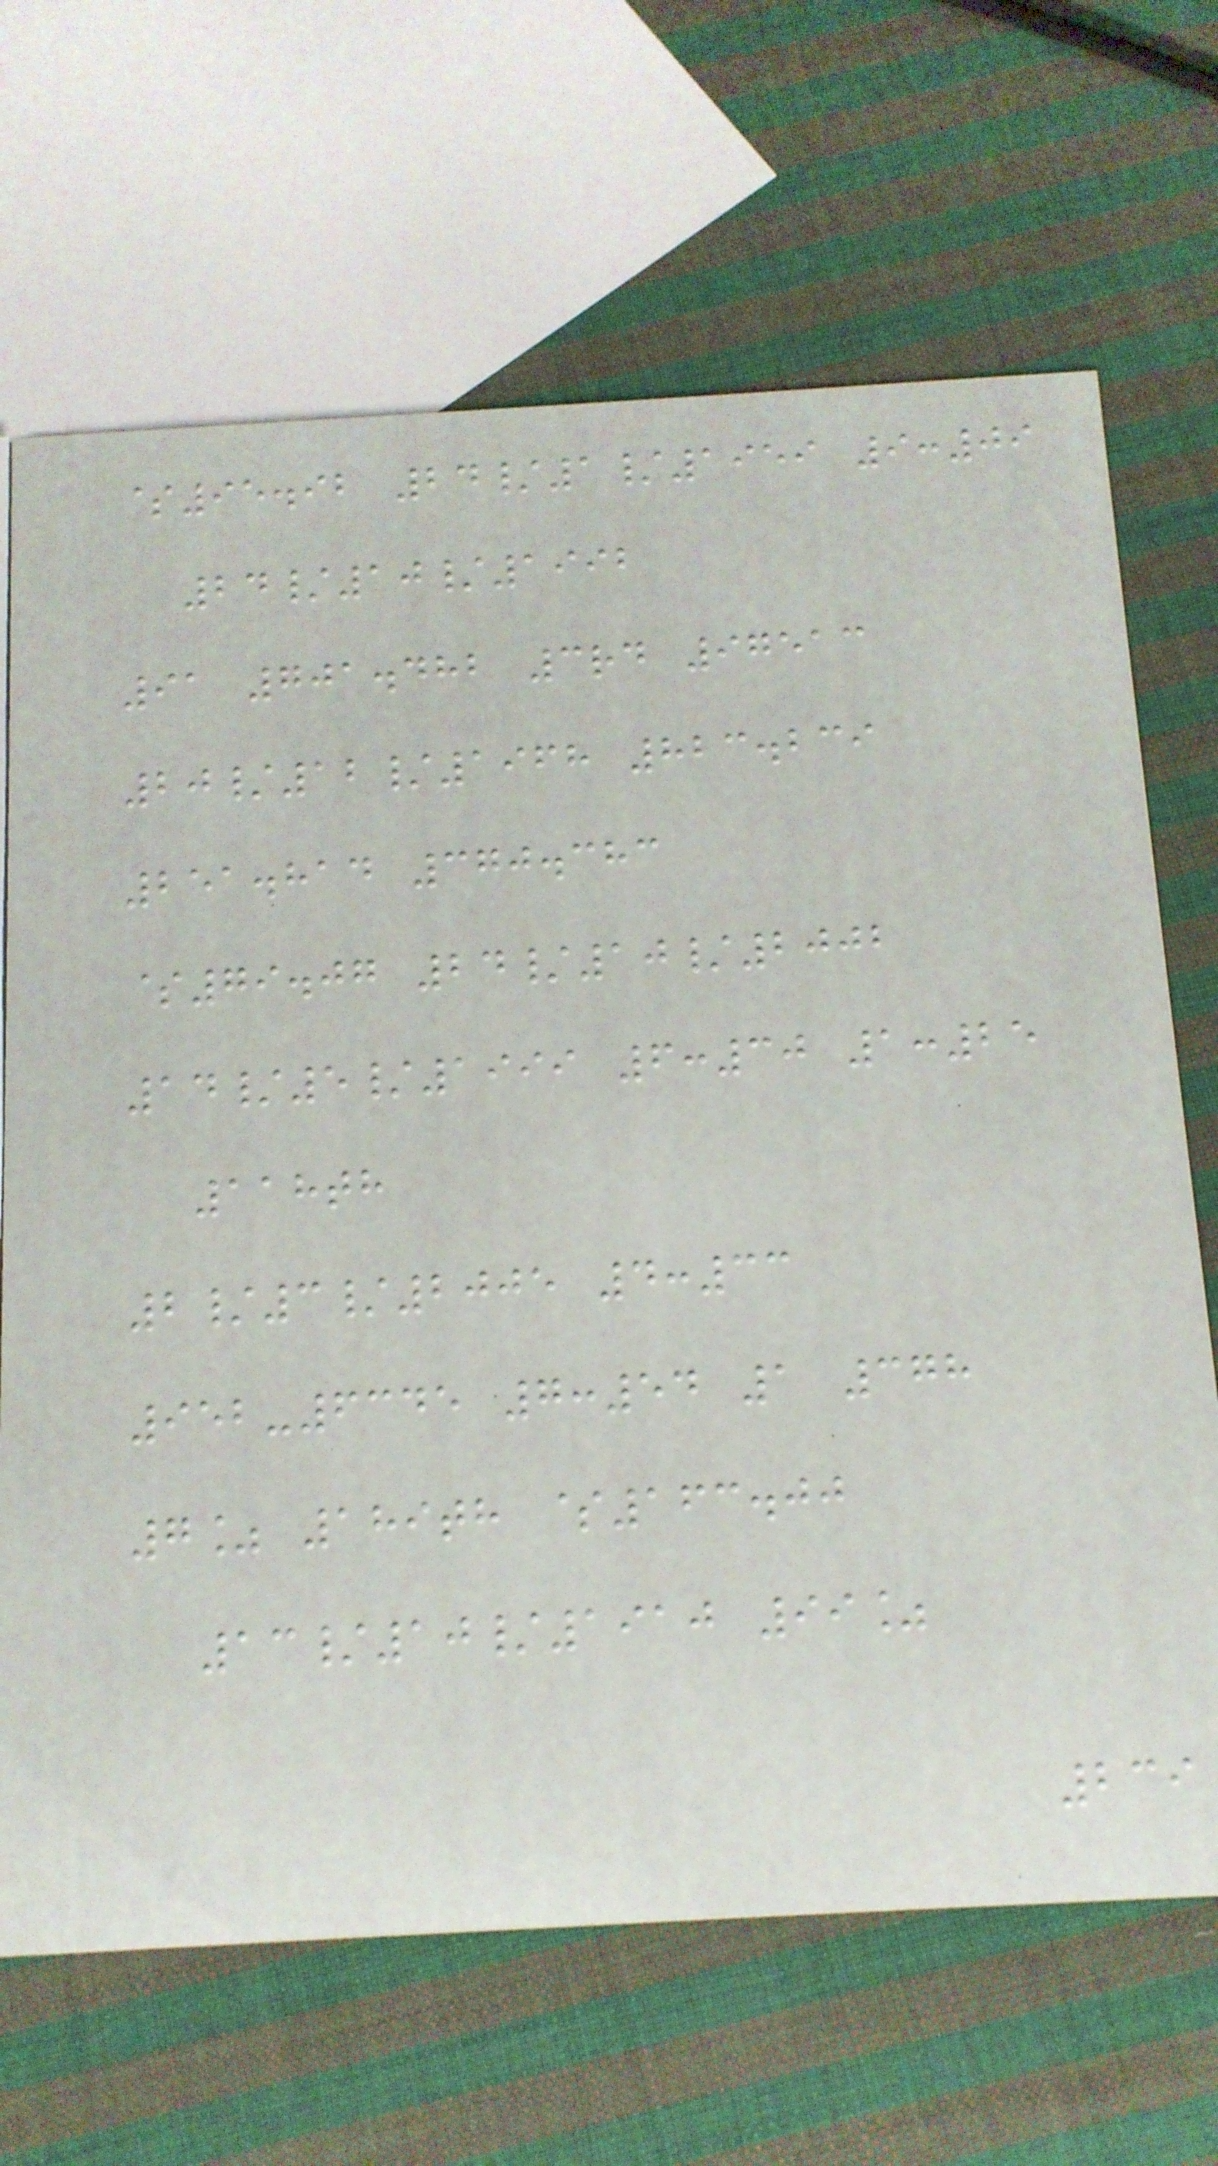$95.92 24/1/1959 9:09
24/10/1992
91 701.482 3rd 97513
20/12/1968 823.239
251.814 370.383
$79.07 24/10/2002
14/5/1999 6:30 1:25
118th
2/3/2005 4:33
952-6345 7:54 1 378
7% 189th $163.00
13/10/1910 99%
239
